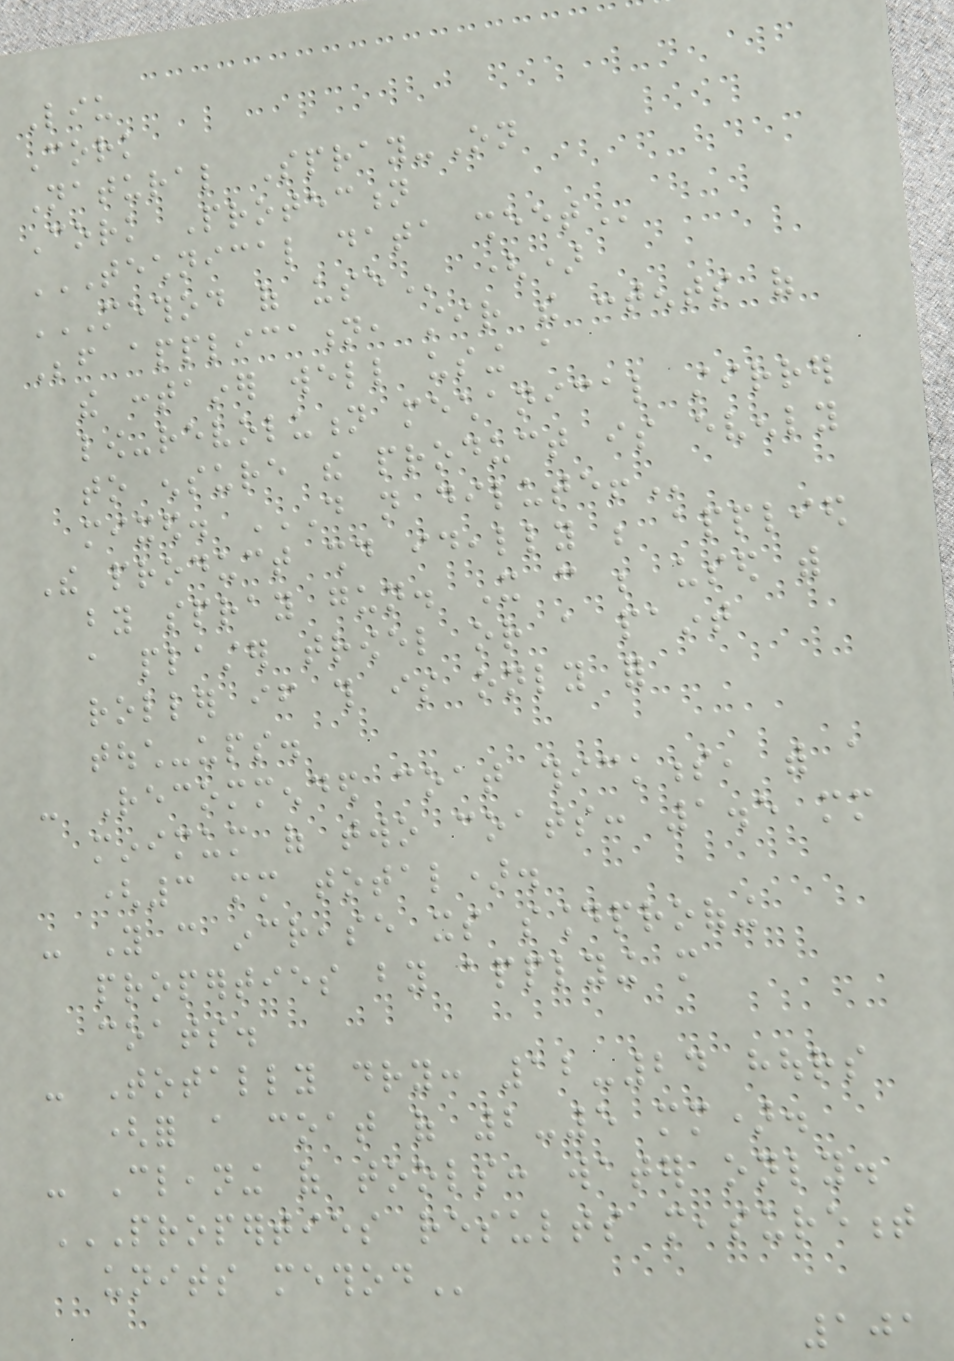Liu
Cork
Natural Spray-On
Cork Protection
TECHNICAL DATA SHEET
METHOD OF USE ()
Before application, stir the contents of
the container well using a
low-revolution mechanical stirrer
to ensure the product is evenly
mixed. DO NOT DILUTE!
The product should ideally be applied
by spray gun. It can be used with
a plaster trowel or a paint
roller if this is only for
touch-ups.
- Recommended coat thickness, with a
minimum of two coats: 1.5 mm
(3 mm total).
- You can increase its soundproofing
properties by applying more
coats.
- Totally dry: 12-24 hours
(for a coat of 2-5 mm).
- Cleaning of tools: water only.
PROPERTIES RESULTS MEASUREMENT
UNITS METHOD
101
